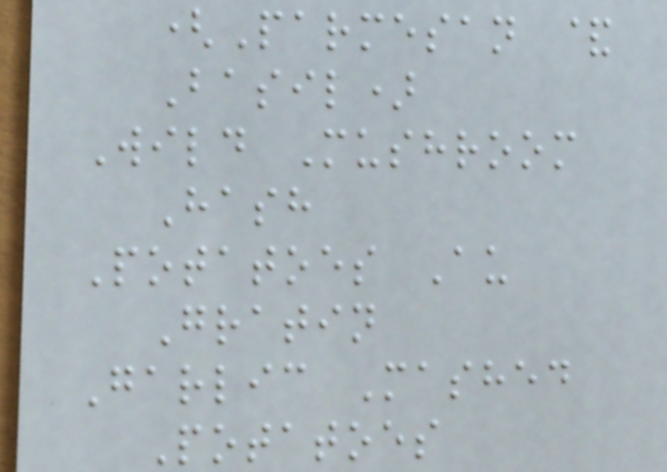(Parmesan &
Basil)
Wild Mushroom
Hash
Potatoes Au
Gratin
Garlic Mashed
Potatoes
